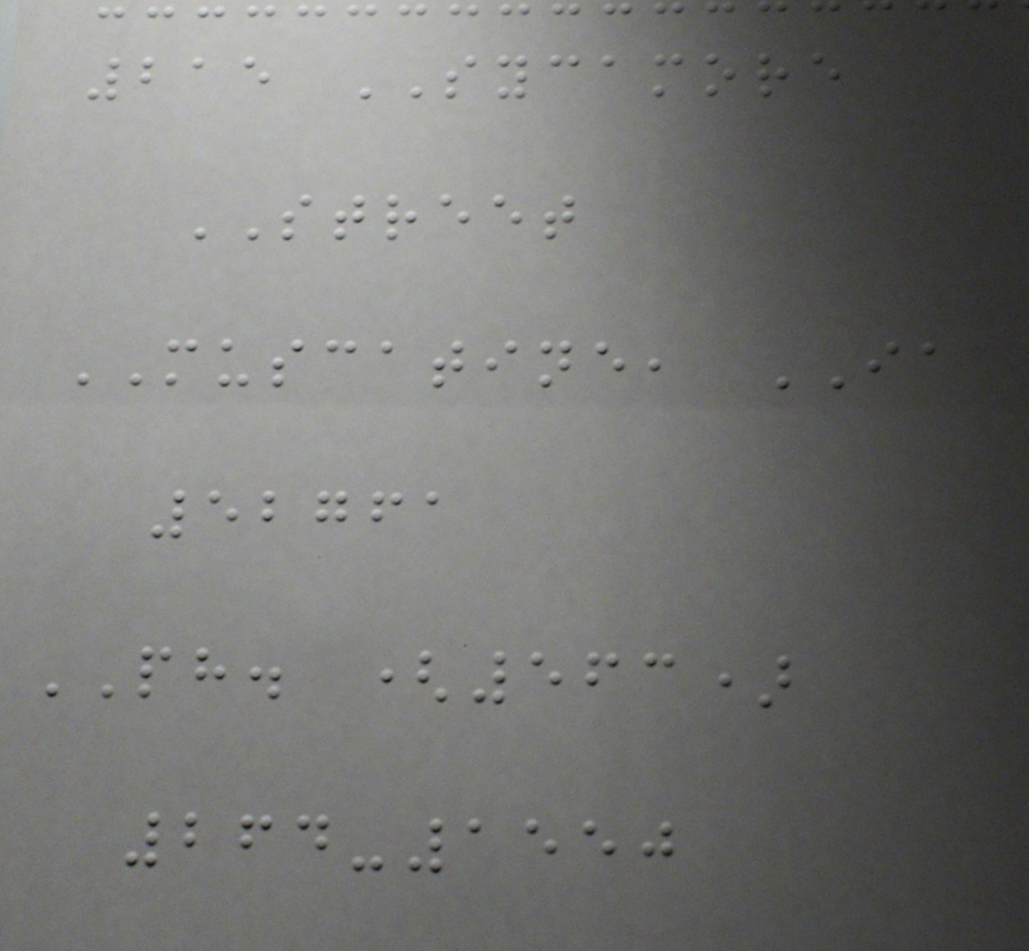215 SYCAMORE
STREET
MUSCATINE, IA
52761
PH. (563)
264-1550
